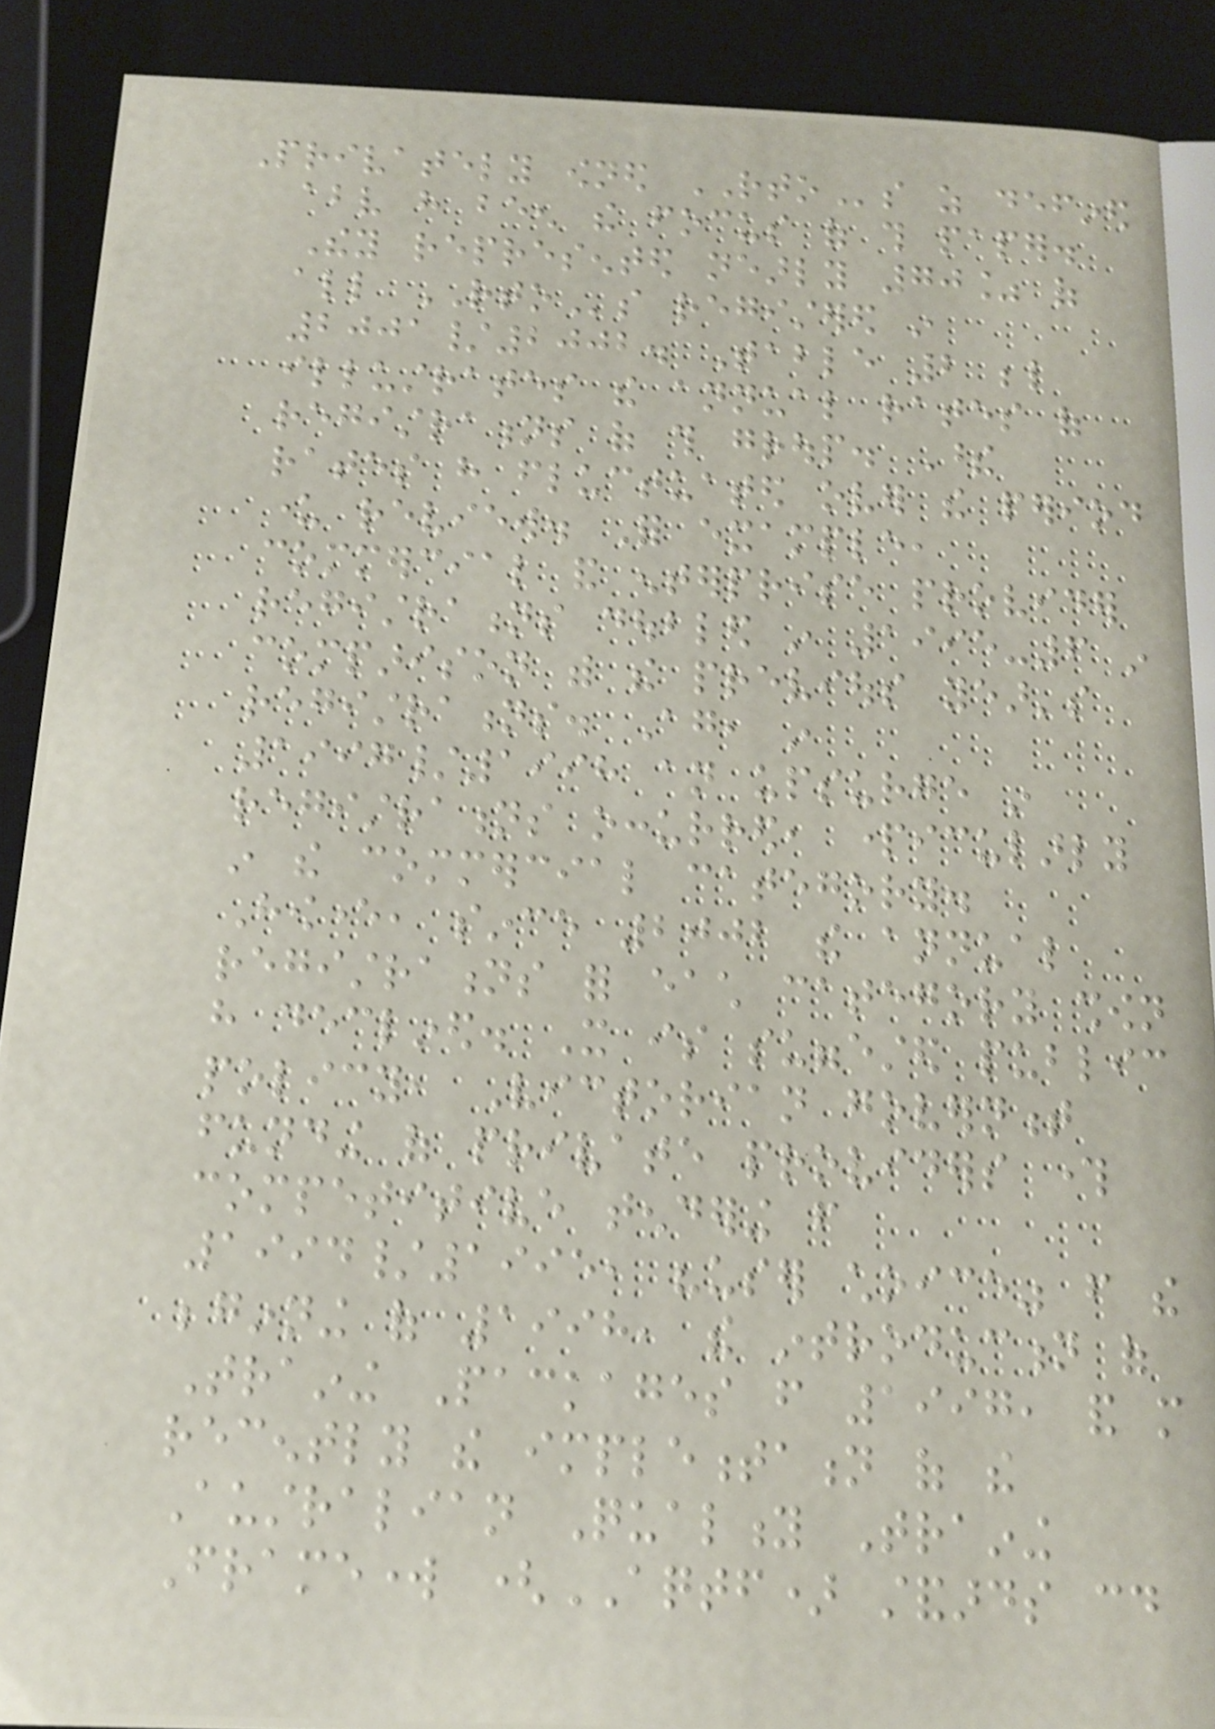Privately owned RTOs as defined
above have been the focus of this paper.
They represented nearly 70% of
all RTOs registered in
2001/2002. Table 2 below
illustrates the annual rates of
registrations of this group. These
rates have fluctuated over the period
under review. For example,
commercial and enterprise provider
registrations doubled in 1995-6 in
comparison with the previous year's
registrations. Again, in
1997/1998 an upsurge in
registrations occurred, particularly
in the commercial category.
However, since 2002 the annual
registrations for each category shown
have declined. It is suggested public
policy, Victorian government
funding of private providers through
competitive tendering from
1994/1995, "user choice" from the
beginning of 1998, the introduction of
Training Packages from 1997, and more
recently the implementation of the
Australian Quality Training
Framework (AQTF) standards could
